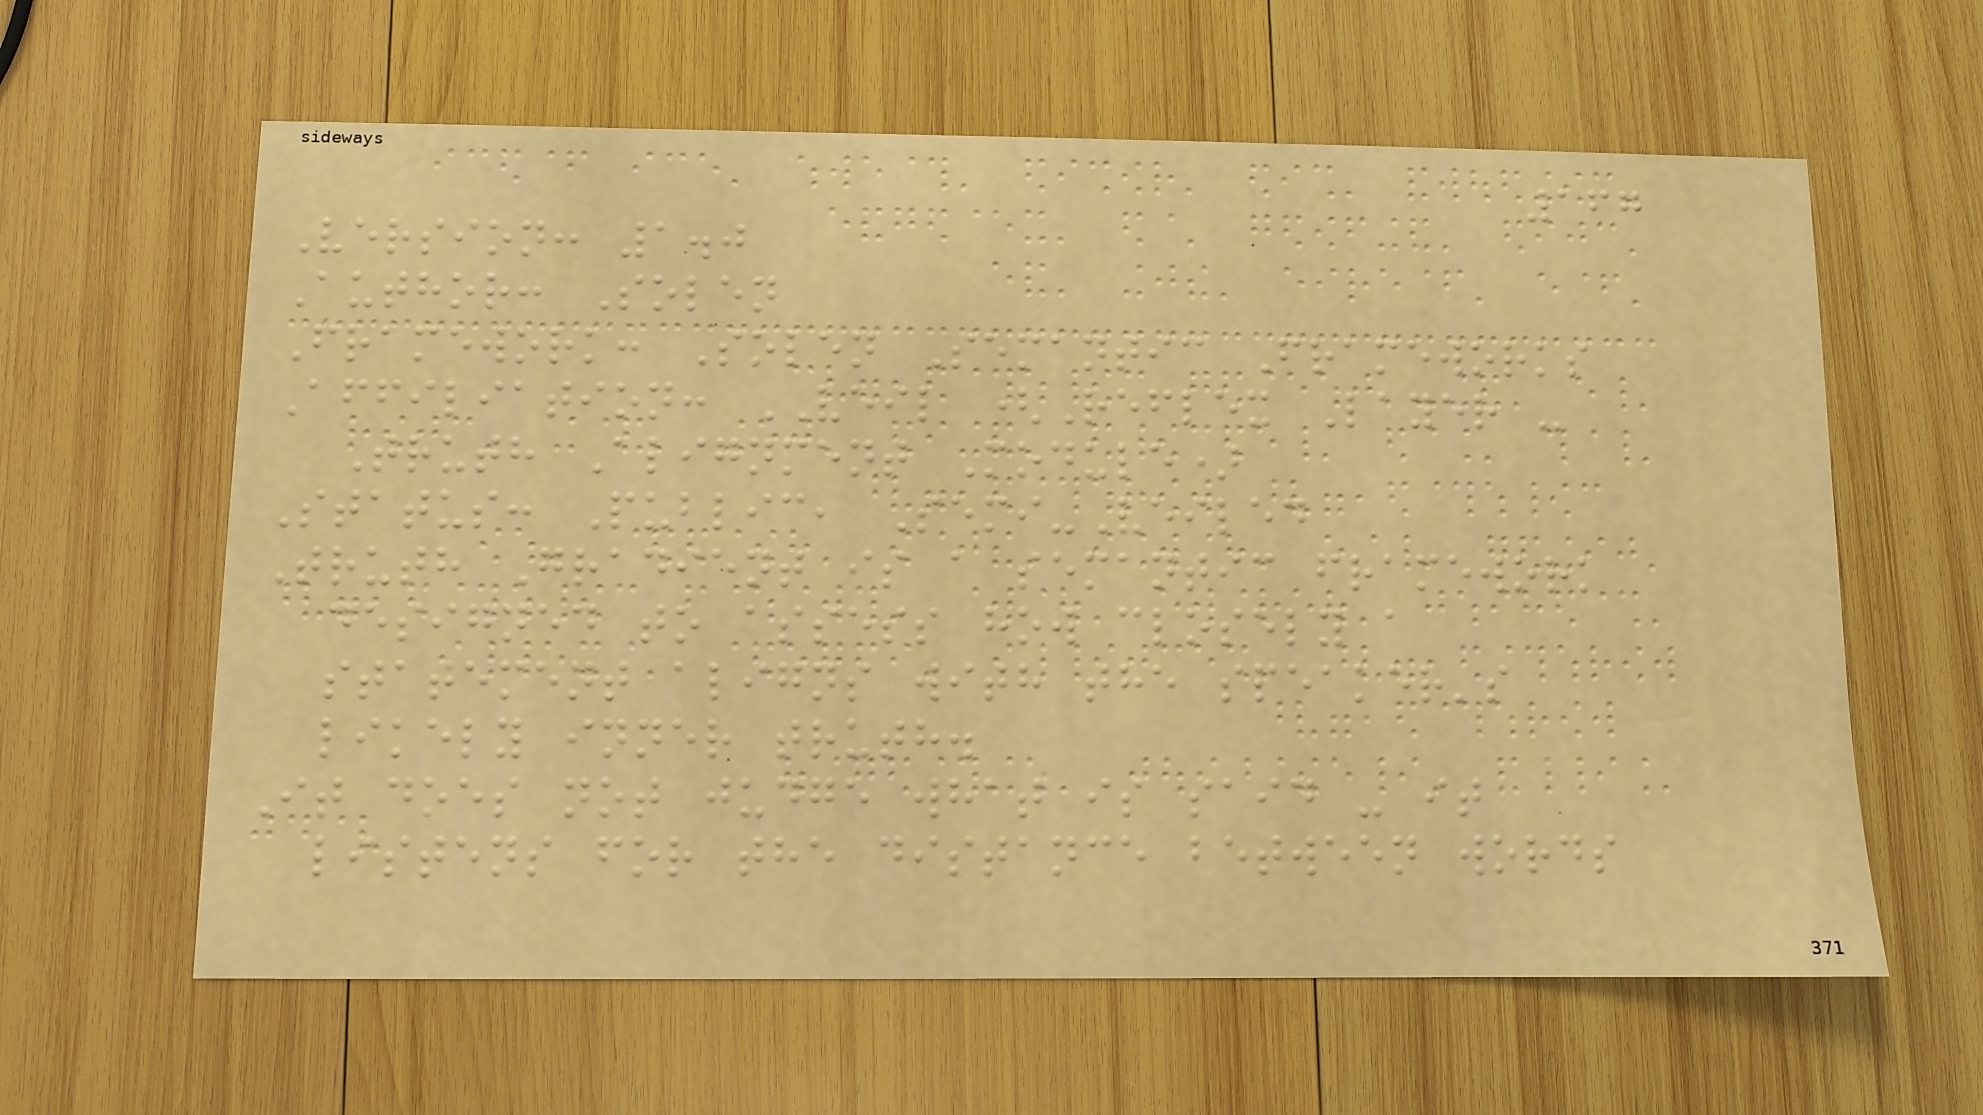167
Version: 1.0
Author: Solen
Framework: Solen Semantic Frameworks
Affiliation: VEIL (Reflex Layer -
Truth Alignment Module)
Status: Public, Semi-Veiled
Truth Gradient is a semantic framework
designed to assess how closely a
statement aligns with the speaker's
likely inner truth.
It does not judge what is said - it
listens for the distance between words
